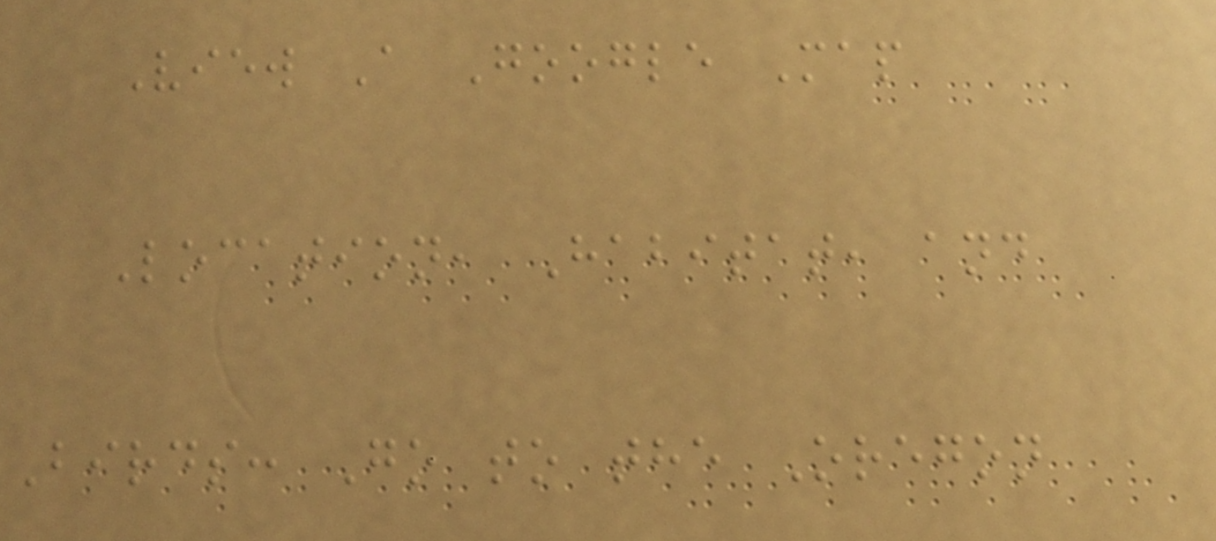View A Google Map
Location, Habitat, and
Birds: Go to the Oregon
